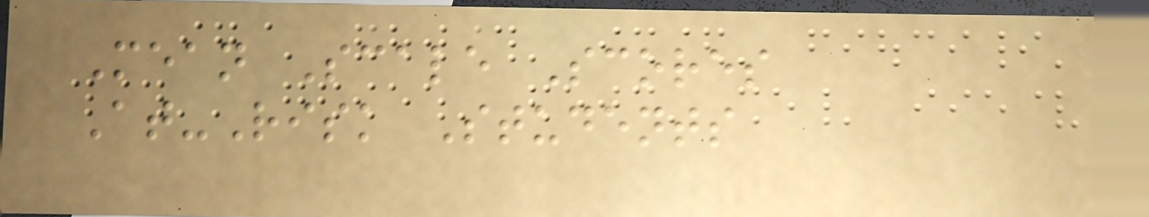Mean Scale Scores
At-Risk Students
